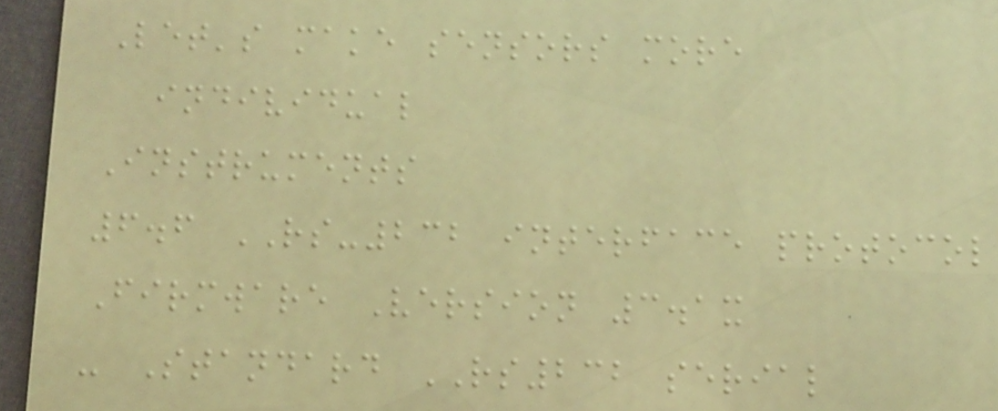Let's make sensors more
individual
Instruments
6.6 RS-232 interface protocol
Firmware Version 3.1x
- Standard RS232 serial
